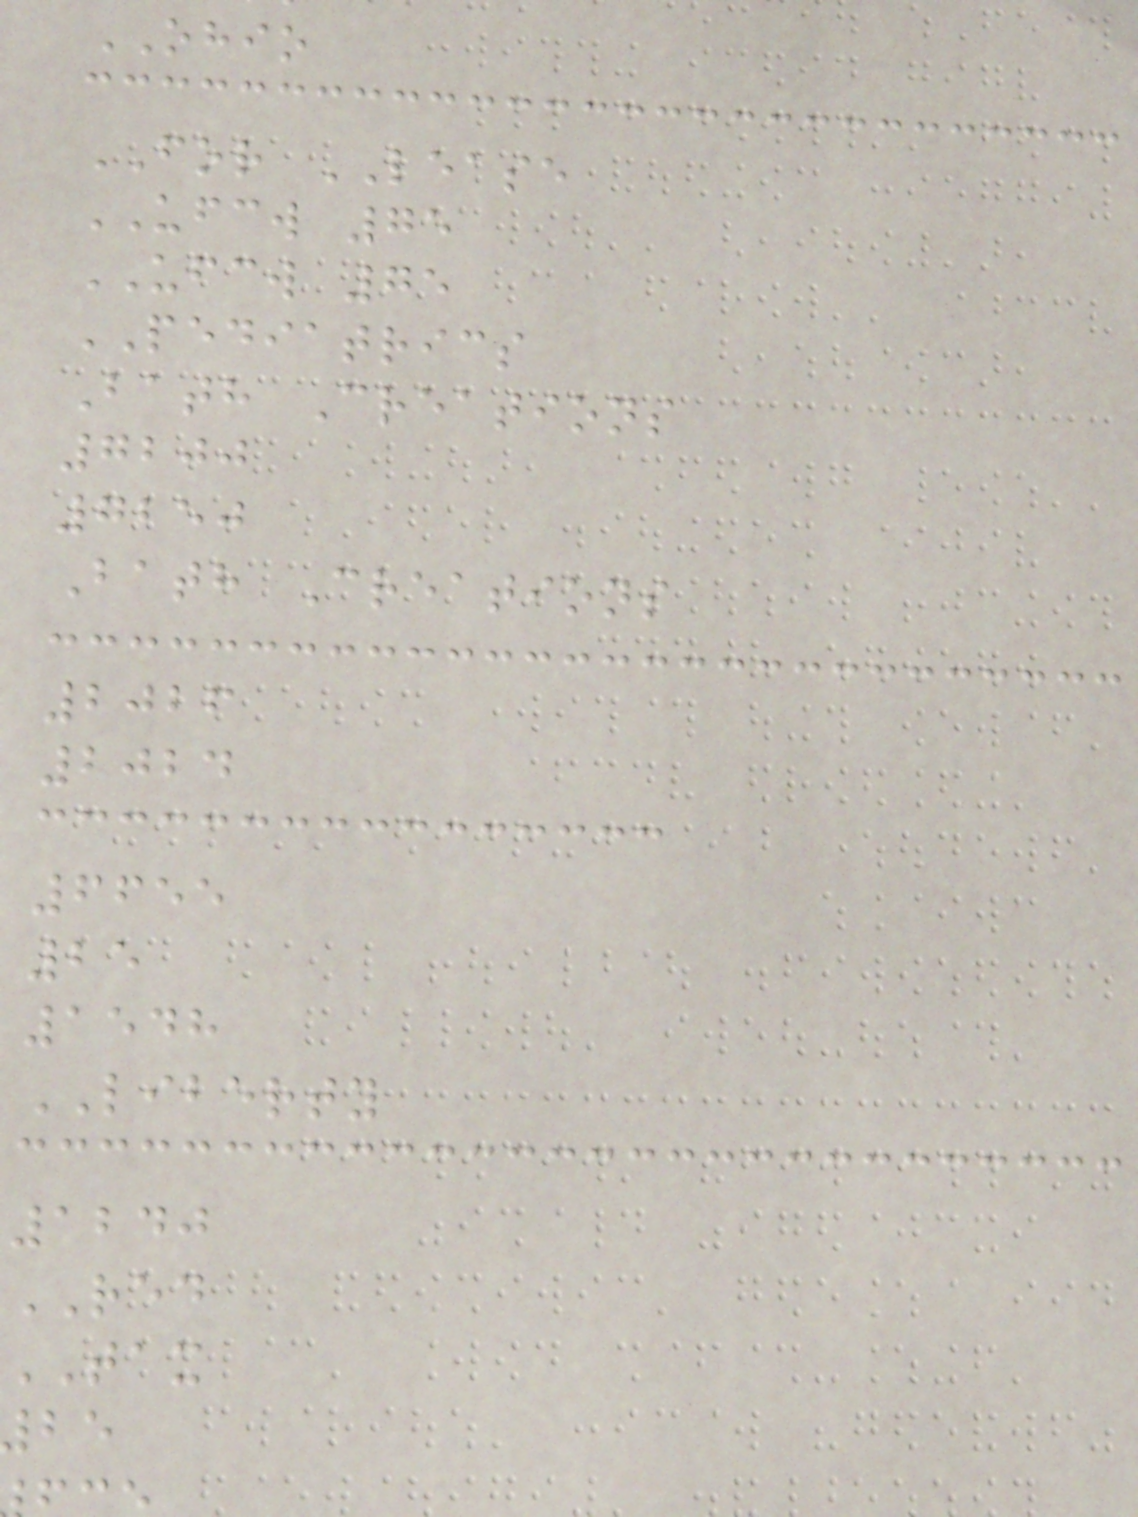OHIO
FOR LEASE
UFCW 75
UFCW 75
PEDIATRICS
Bath Creations
7200
7250
Bath Creations
2026
2024
6655
25
1548
LIBERTY
1240
RED
TAX
